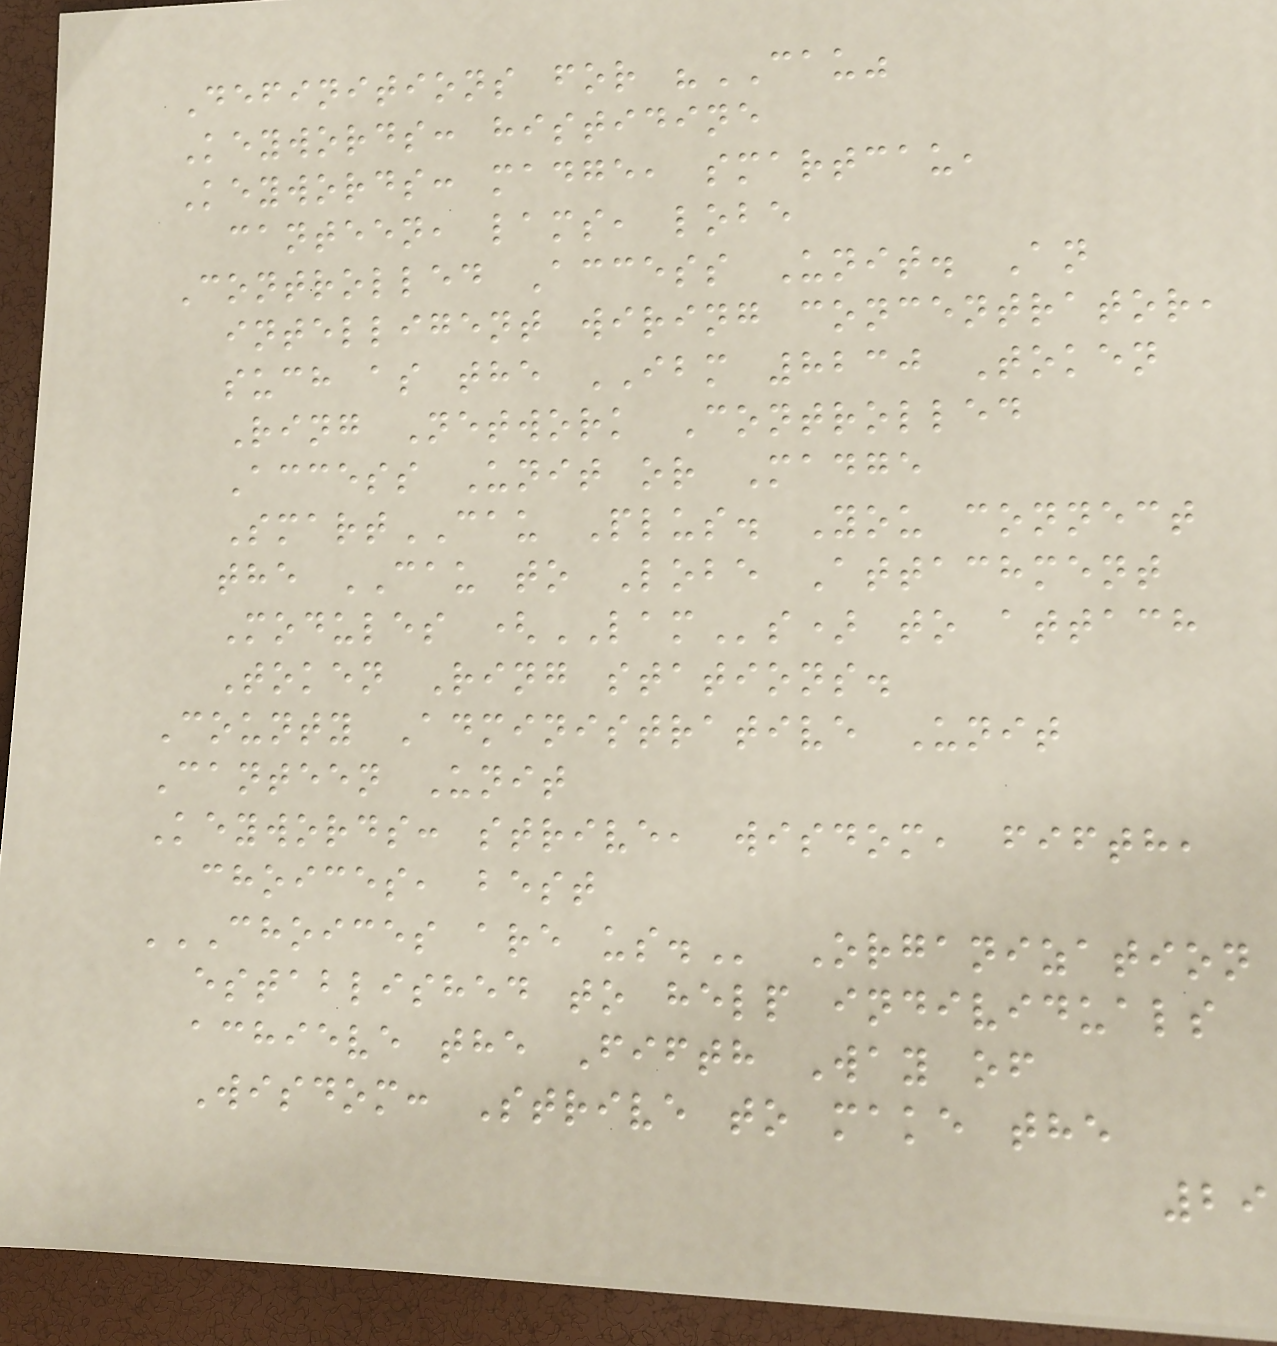Definitions for "CAU"
Keywords: histidine
Keywords: madge, smartcau,
canteen, lams, lobe
Controlled Access Unit. An
intelligent wiring concentrator,
such as the IBM 8230 Token
Ring Network Controlled
Access Unit or Madge
SmartCAU Plus. You connect
the CAU to Lobe Attachment
Modules (LAMs) to attach
Token Ring stations.
County Administrative Unit
Canteen Unit
Keywords: strive, wisdom, fifth,
choices, best
CHOICES ARE US. Organization
established to help individuals
achieve the Fifth Way of
Wisdom: Strive to make the
29
